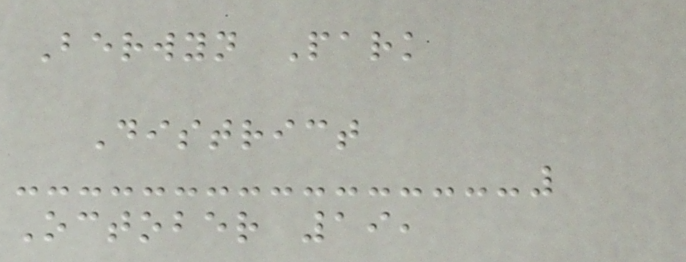Berwyn Park
District
October 19,
